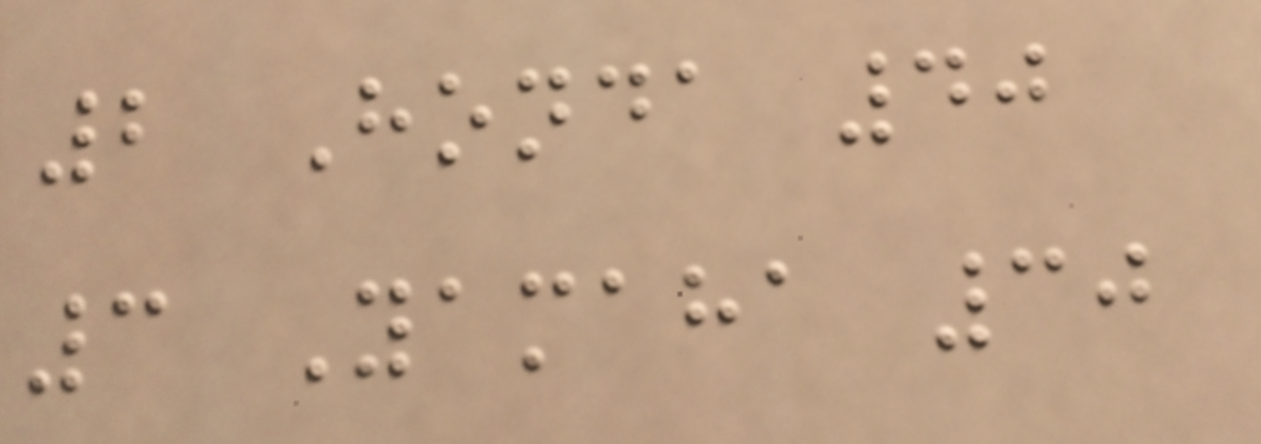2 Honda 40
3 Yamaha 30
